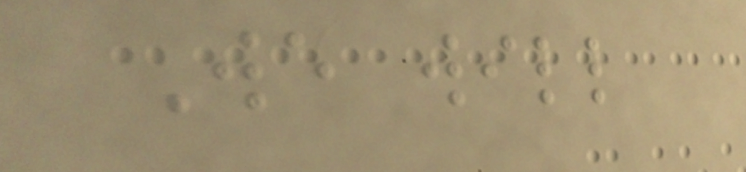We will
